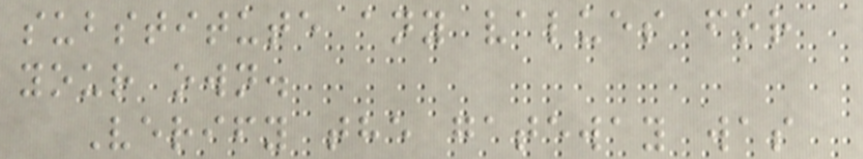substitute any values for
your own.
Verify the gateway was
